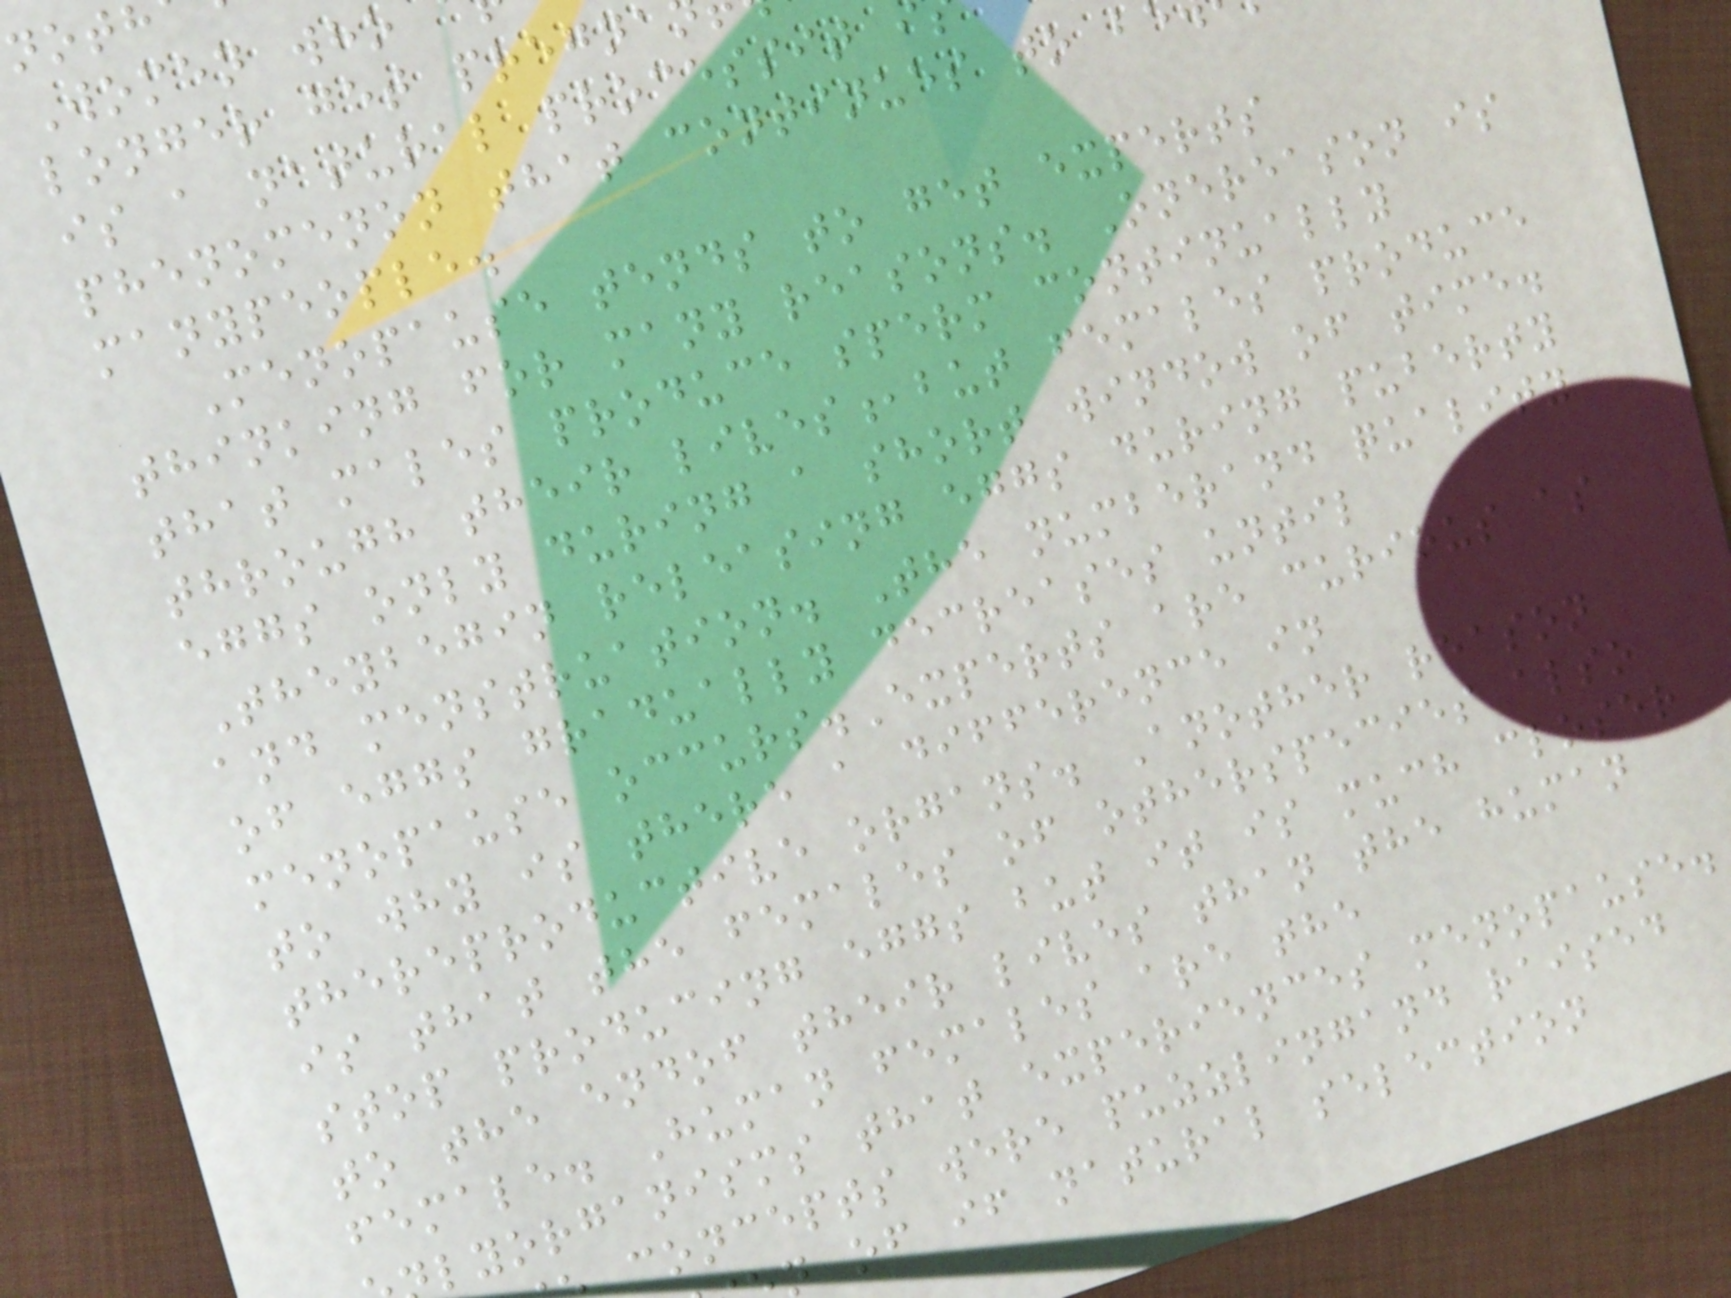Women who
longer get pregna
is a natural processit i
phenomenon that continues to b
manypeople.
Menopause tends to get experts
thinking for many reasons. Onereason is
that males produce sperm continually
through their lives,but females produce
eggs only during a short window of time.
Theybegin releasing eggs during puberty
and menstruation. The numberand quality
of eggs gradually decreases until
menopause occurs.Experts are curious as
to why is there a difference in
thereproductive organs. Another reason
is that the females of otherspecies also
stop producing eggs but it is much closer
to the endof their lives than the human
female. Human females are the
lyorganisms that experiences menopause.
concepts were puzzlingand raised
n of if natural selection
